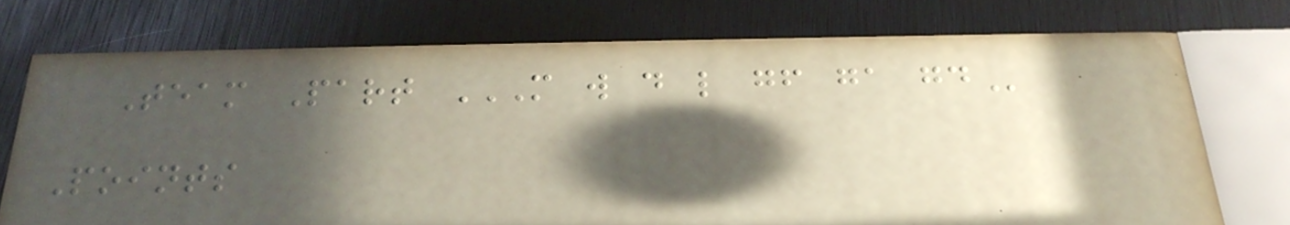Team Part M W D L GF GA GD
Points
